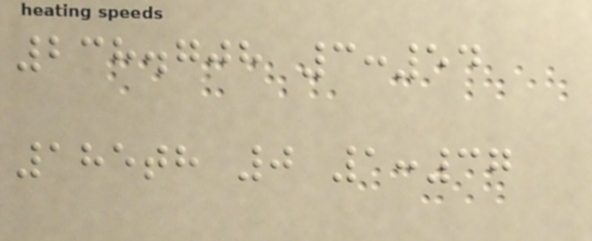238.708 3:54
185th 0 1:37
